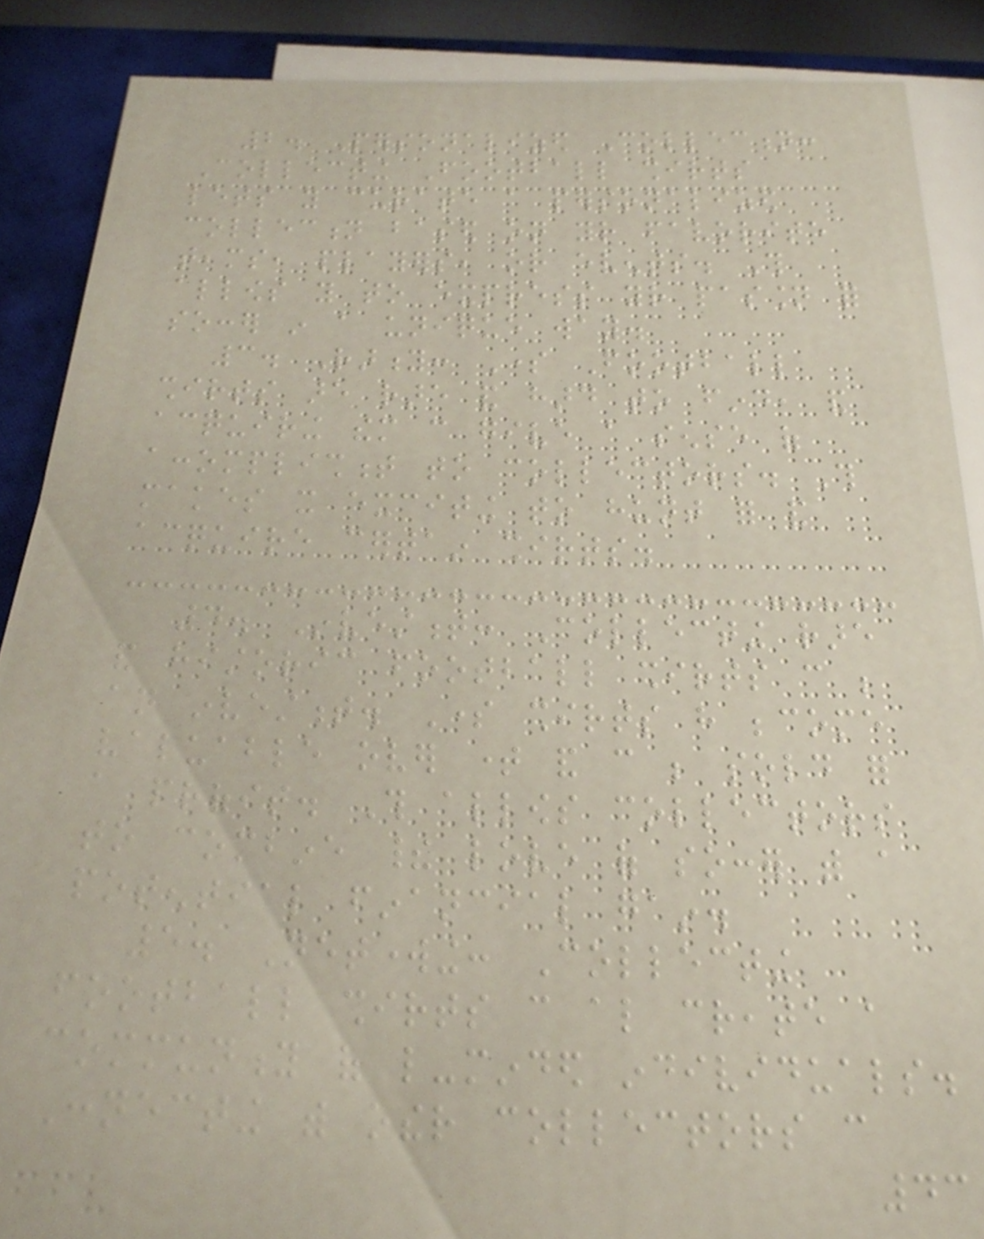2. Personalized Collection:
Collecting Football shirts
lets you curate a personalized
collection based on your favorite
teams, players, or events. This
allows you to express your passion for
soccer in a unique way.
3. Rarity: Some Football
shirts are rare and hard to find, and
acquiring them can give a sense of
accomplishment to collectors. This
makes it exciting to hunt for and
acquire certain shirts.
4. Investment: Collecting rare
and historic football shirts can be
an investment. Some shirts have become
valuable over time and can be sold for
a profit. This allows collectors
to combine their love of soccer with a
potential financial gain.
5. Networking: Collecting
football shirts can also create a
community of like-minded individuals.
Connecting with other collectors can
43
